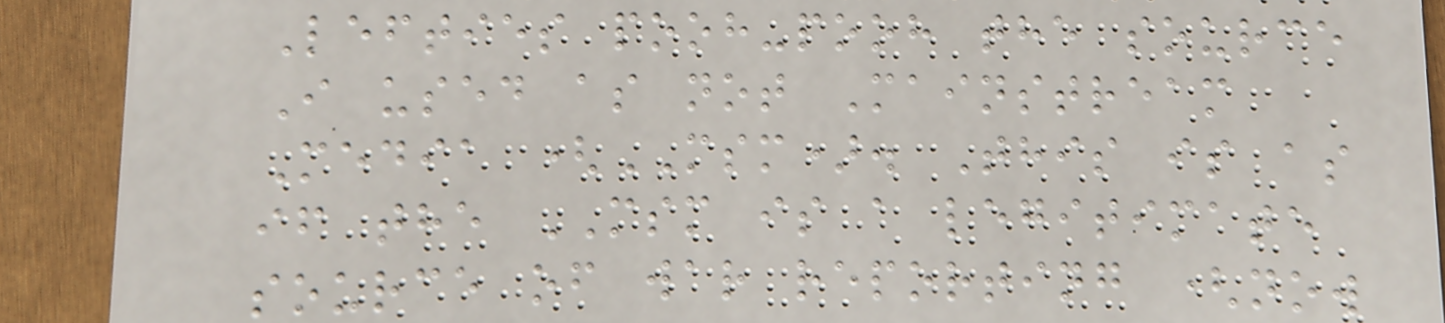Lefties pooh-pooh the source
I used as not Mainstream
Media (MSM). This is as
if the MSM is a legitimate
source of war reporting (now
